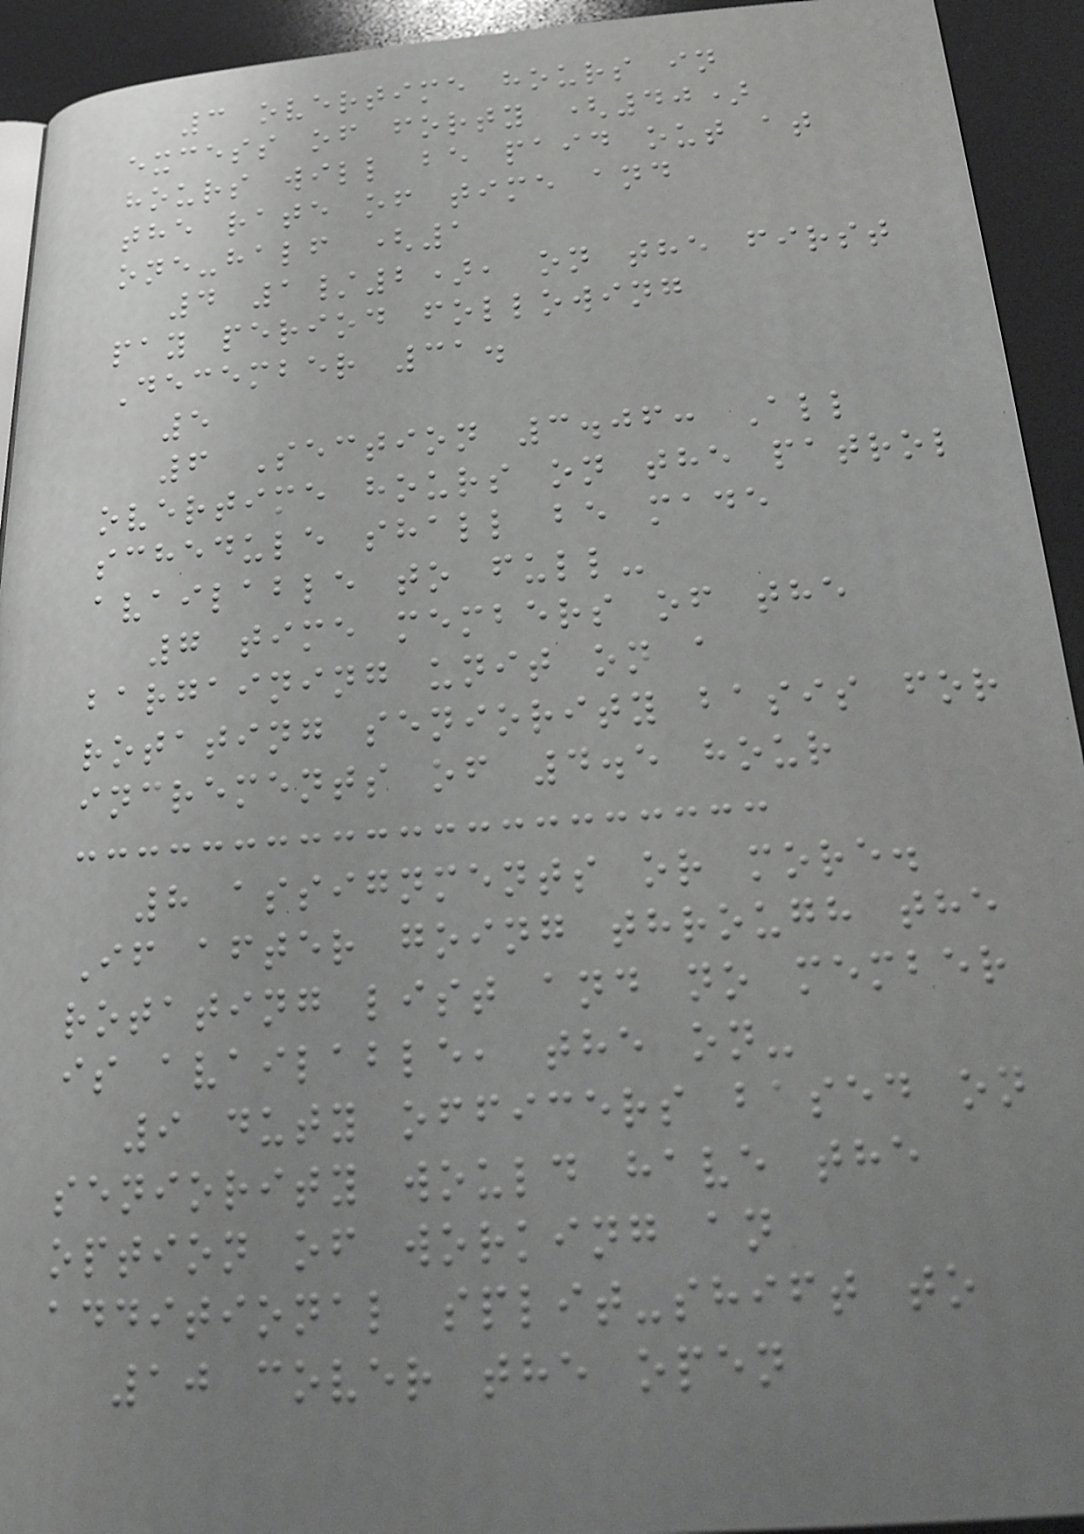3 overtime hours in
excess of forty (40)
hours will be paid out at
the rate of time and
one-half (1
4 1/2), on the first
pay period following
December 31.
5
6 Section 3.06: All
overtime hours on the patrol
schedule shall be made
available to full-
7 time members of the
bargaining unit on a
rotating seniority basis for
increments of 4.5 hour
8 assignments or more.
If after going through the
rotating list and no member
is available, the on-
9 duty officers based on
seniority would have the
option of working an
additional split-shift to
10 cover the open
